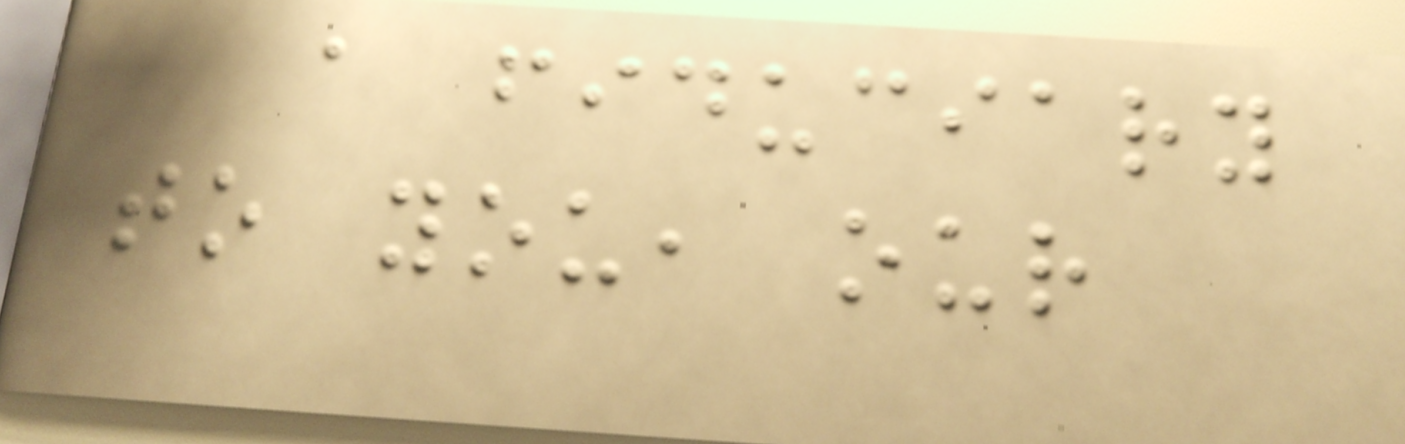a fiduciary
to you, our
